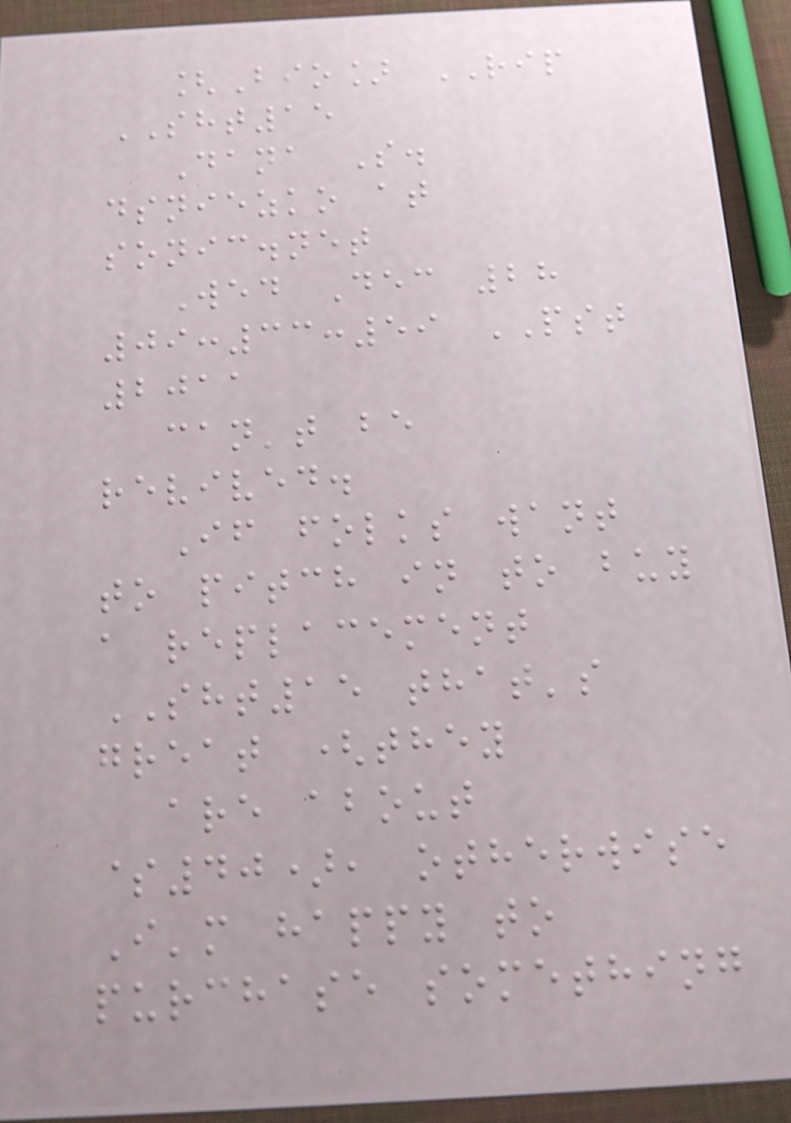[Bio] RIP
SHT15
Dana S.
dsniezko at
sonic.net
Wed Dec 28
09:33:59 PST
2011
can't be
revived.
If folks want
to pitch in to buy
a replacement
SHT15 that's
great (they
are about
$40), otherwise
I'm happy to
purchase something
